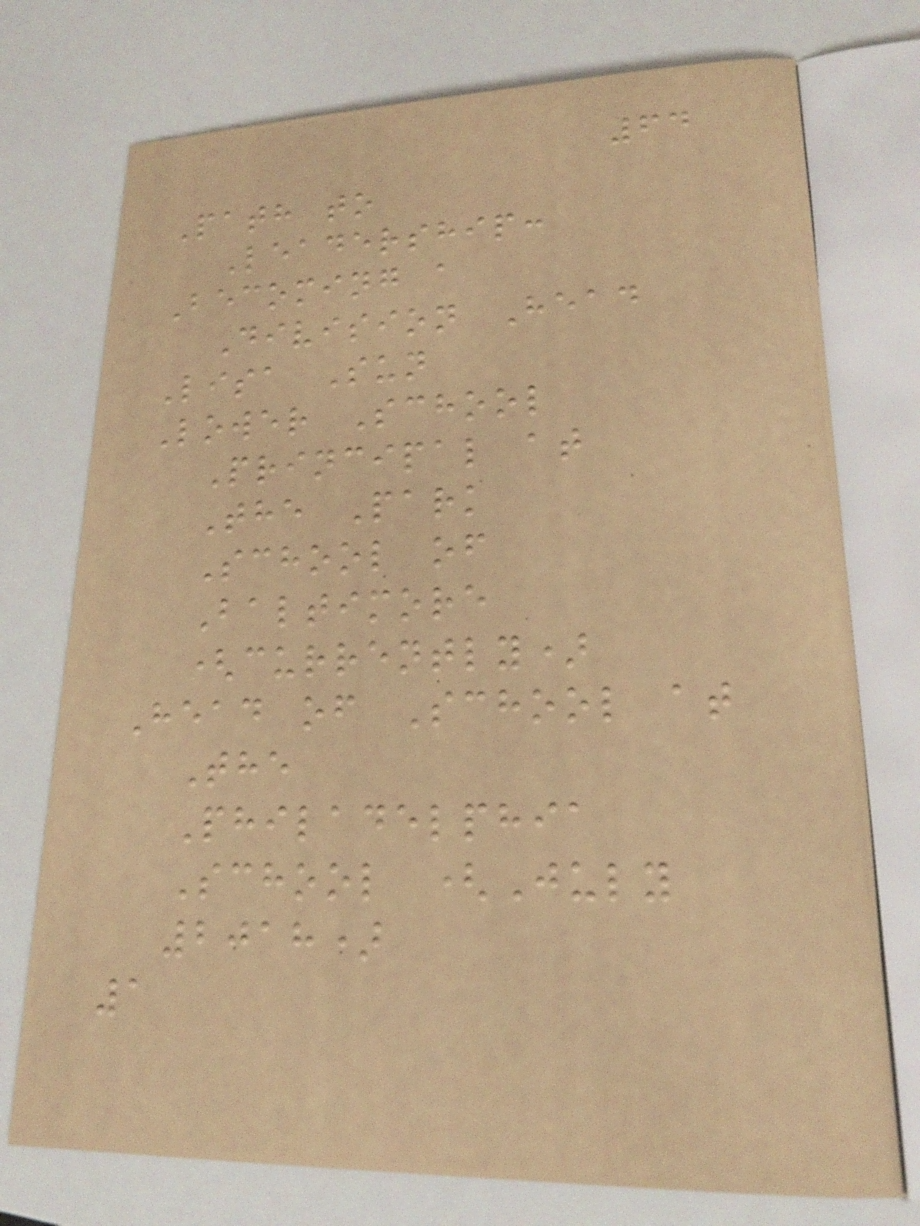64
Path to
Leadership:
Becoming a
Division Head
Lisa Sun
Lower School
Principal at
The Park
School of
Baltimore
(currently)
Head of School at
The
Philadelphia
School (July
2018)
1
